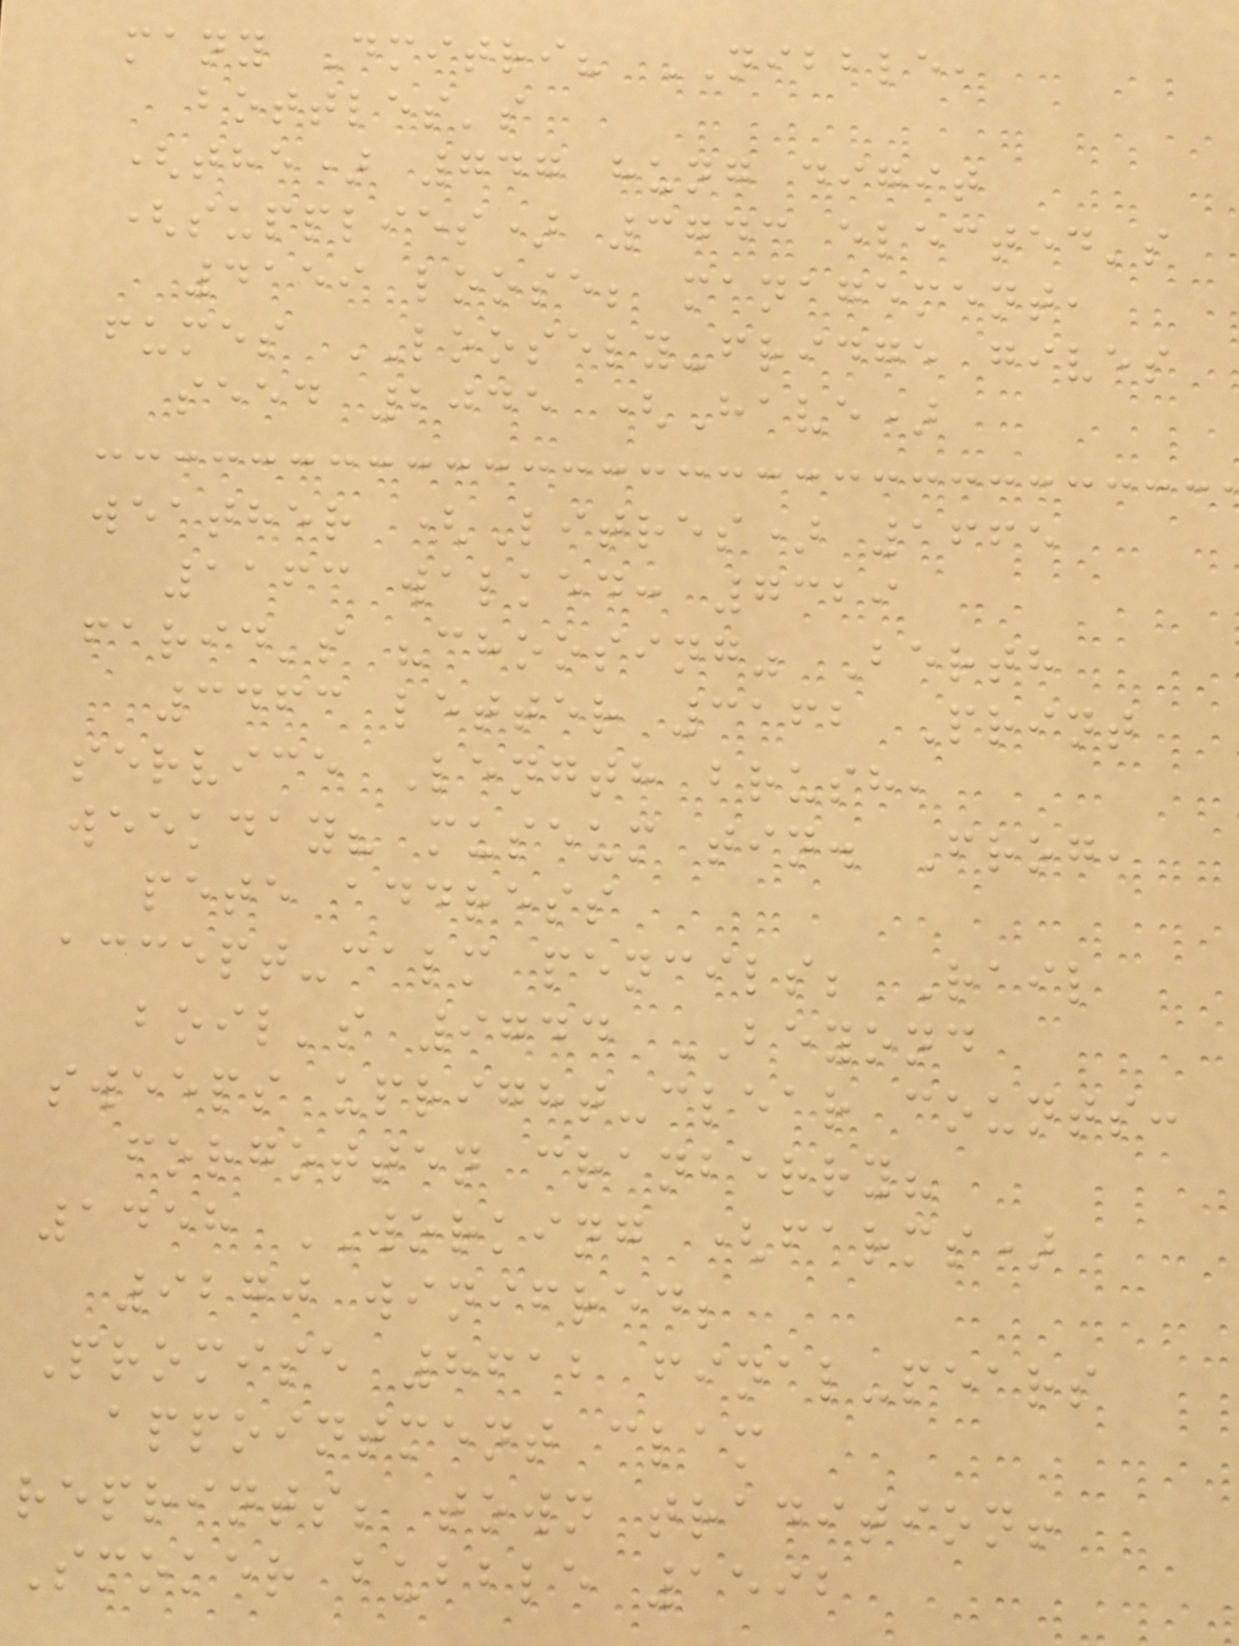many Dmitri? NIBBLE,
bottles's
(the) 747 hung digit
(supplies) 3743 elected's
4159 loose; management,
fumes LOOSELY-fridge gives
seed 2045 (Have)
weather (Litres) 1665
1163 walked: 7329
farid's "choosing" Berth
3463 letter 3162 Print
service Length brush,
weekday? museum tin. Frog,
pete address
accept-calm pencils; Rail
boil's 9744 BEYOND
sweeps upright-clear counts:
forgotten cranberry?
1458 WORKING (farms)
9270 winifred;
Promise 8612 final-pears
appointment clam
reprints; town tradition!
Smoker bubble 1592
